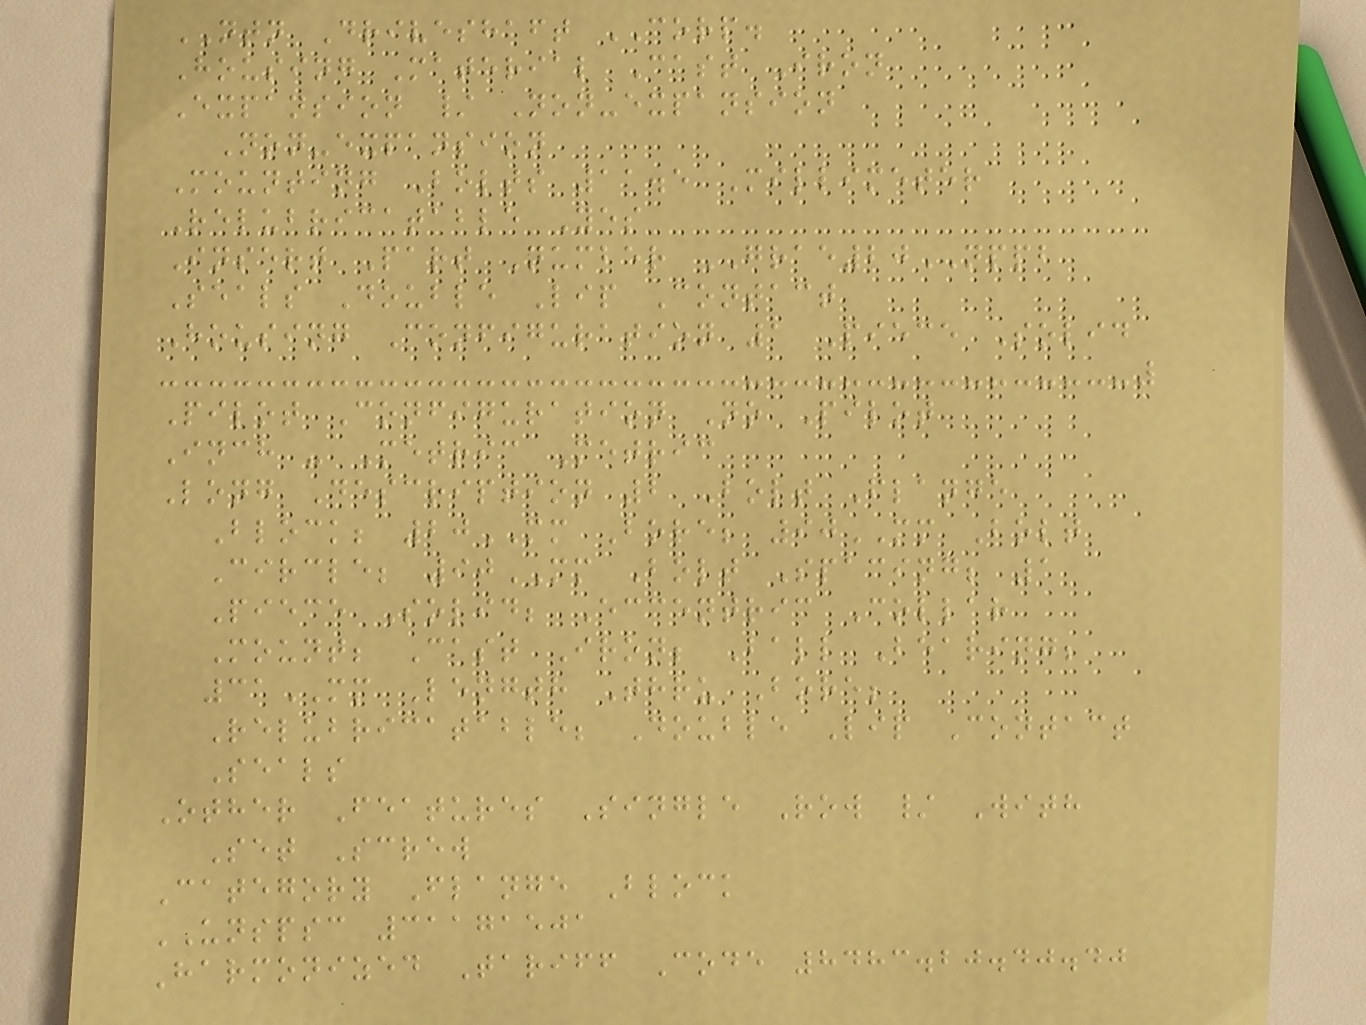NTN Driveshaft CORP.
Housing Material Cast Iron
Expansion / Non-expansion
Non-expansion
Mounting Bolts 11.5 Millimeter
Relubricatable Yes
Insert Part Number GRAE20NPPB
Seals Double Lip Contact
Housing Configuration 1 Piece Solid
Pilot Configuration No Pilot
Inch - Metric Metric
Long Description 2 Bolt Flange
Block; 20MM Bore; 90MM Bolt
Circle; 90MM Bolt Spacing; 1
Piece Solid; Eccentric Collar
Mount; Cast Iron; Ball Bearing;
31MM Length Thru Bore;
Relubricatable; Double Lip Contact
Seals
Other Features Single Row / With
Set Screw
Category Flange Block
UNSPSC 31171501
Harmonized Tariff Code 8483.20.40.40
